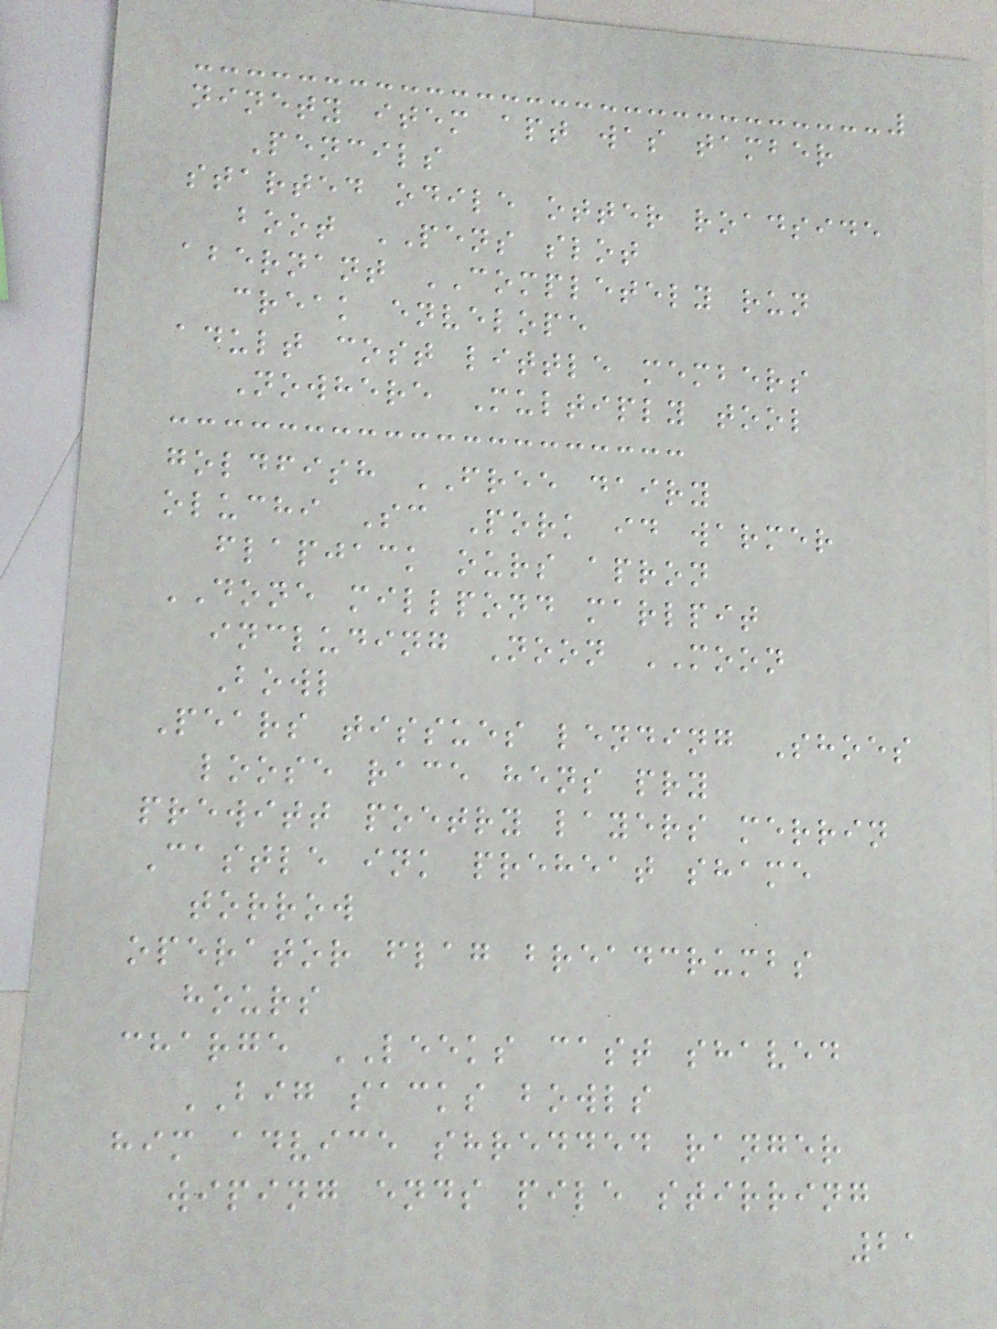ninety item apt was tamber
Pencils
started odile otter roadside
boot PENS slot
abernant COMPLETELY run
creak envelope
adult cost little members
Nowhere Multiply tool
goldfish FREE dairy
oluchi Sc Pork id warmer
flapjack ours apron
DONE millpond marlpit
including Noon MOON
Bowl
Pears tissues lending Shoes
loose race hens pry
prewitt poetry layers merrin
Castle ink preheat shame
torrow
operator flag breadcrumbs
hours
charge LEEKS cast shaved
BIG sacks bowls
him advice shredded ranger
wiping ends pile stirring
21
